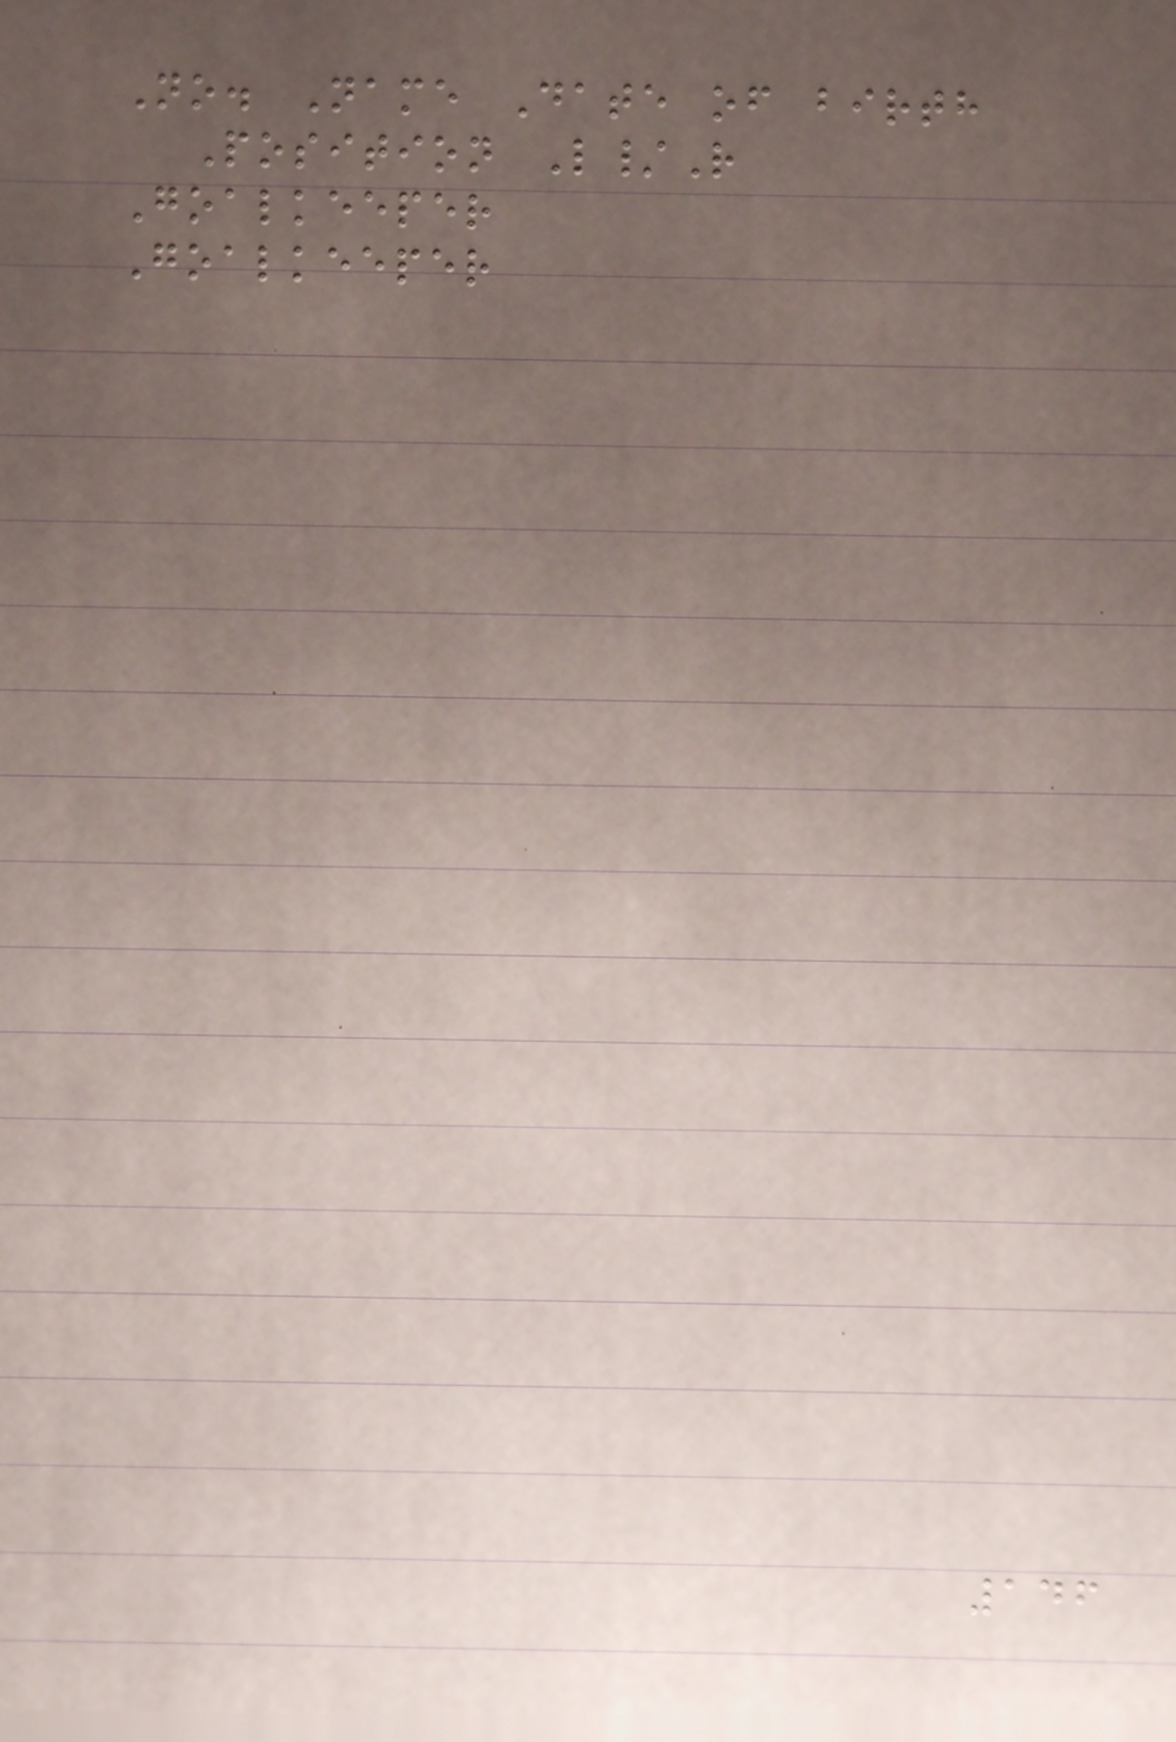No. Name Date of birth
Position L/R
Goalkeeper
Goalkeeper
146
